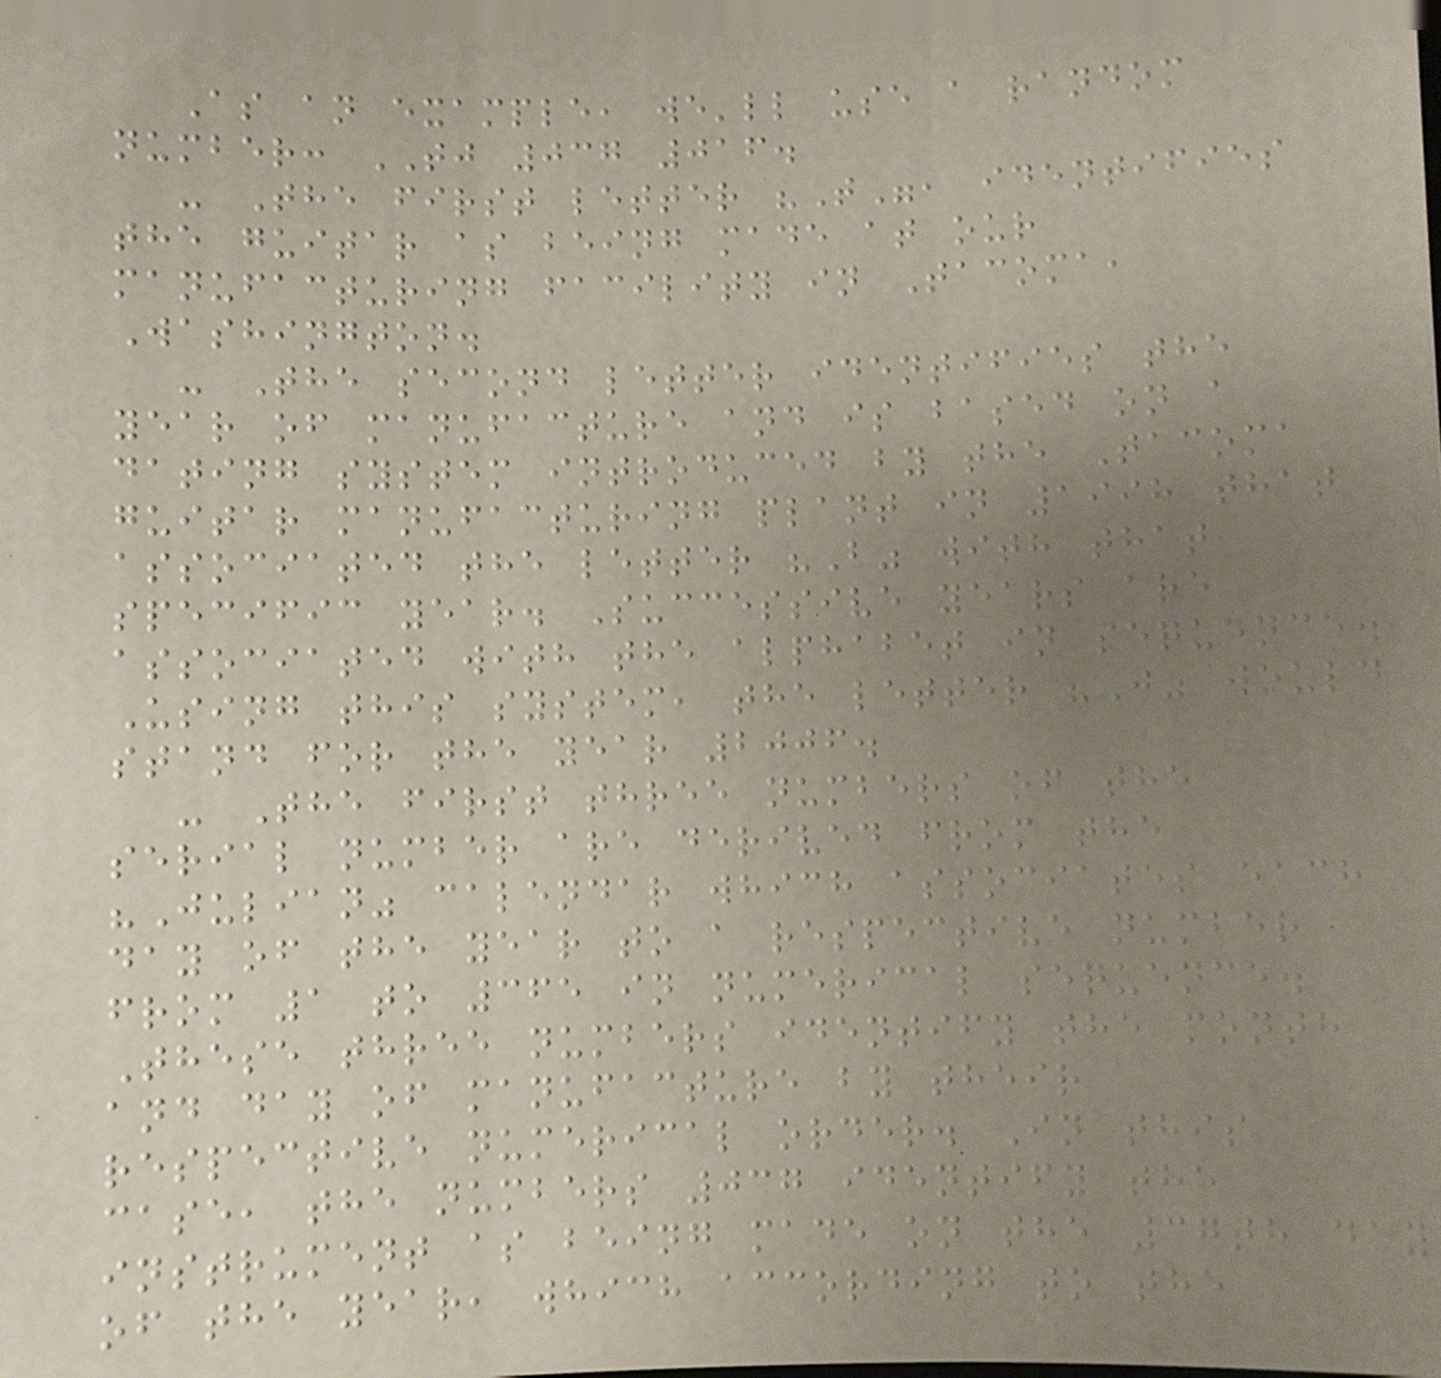As an example, we'll use a random
number: TJ 037 016.
- The first letter "T", identifies
the guitar as being made at our
manufacturing facility in Tacoma,
Washington.
- The second letter identifies the
year of manufacture and is based on a
dating system introduced by the Tacoma
guitar manufacturing plant in 1998 that
associated the letter "B" with that
specific year. Successive years are
associated with the alphabet in sequence.
Using this system, the letter "J" would
stand for the year 2006.
- The first three numbers of the
serial number are derived from the
"Julian" calendar which associates each
day of the year to a respective number
from 1 to 365 in numerical sequence.
These three numbers identify the month
and day of manufacture by their
respective numerical order. In this
case, the numbers 037 identify the
instrument as being made on the 37th day
of the year, which according to the
